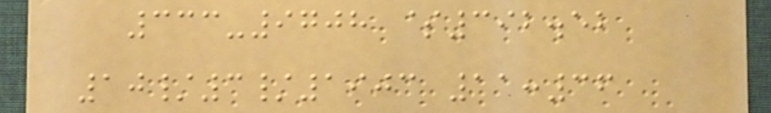333-9708 $392.52
10/3/1903 11:36
